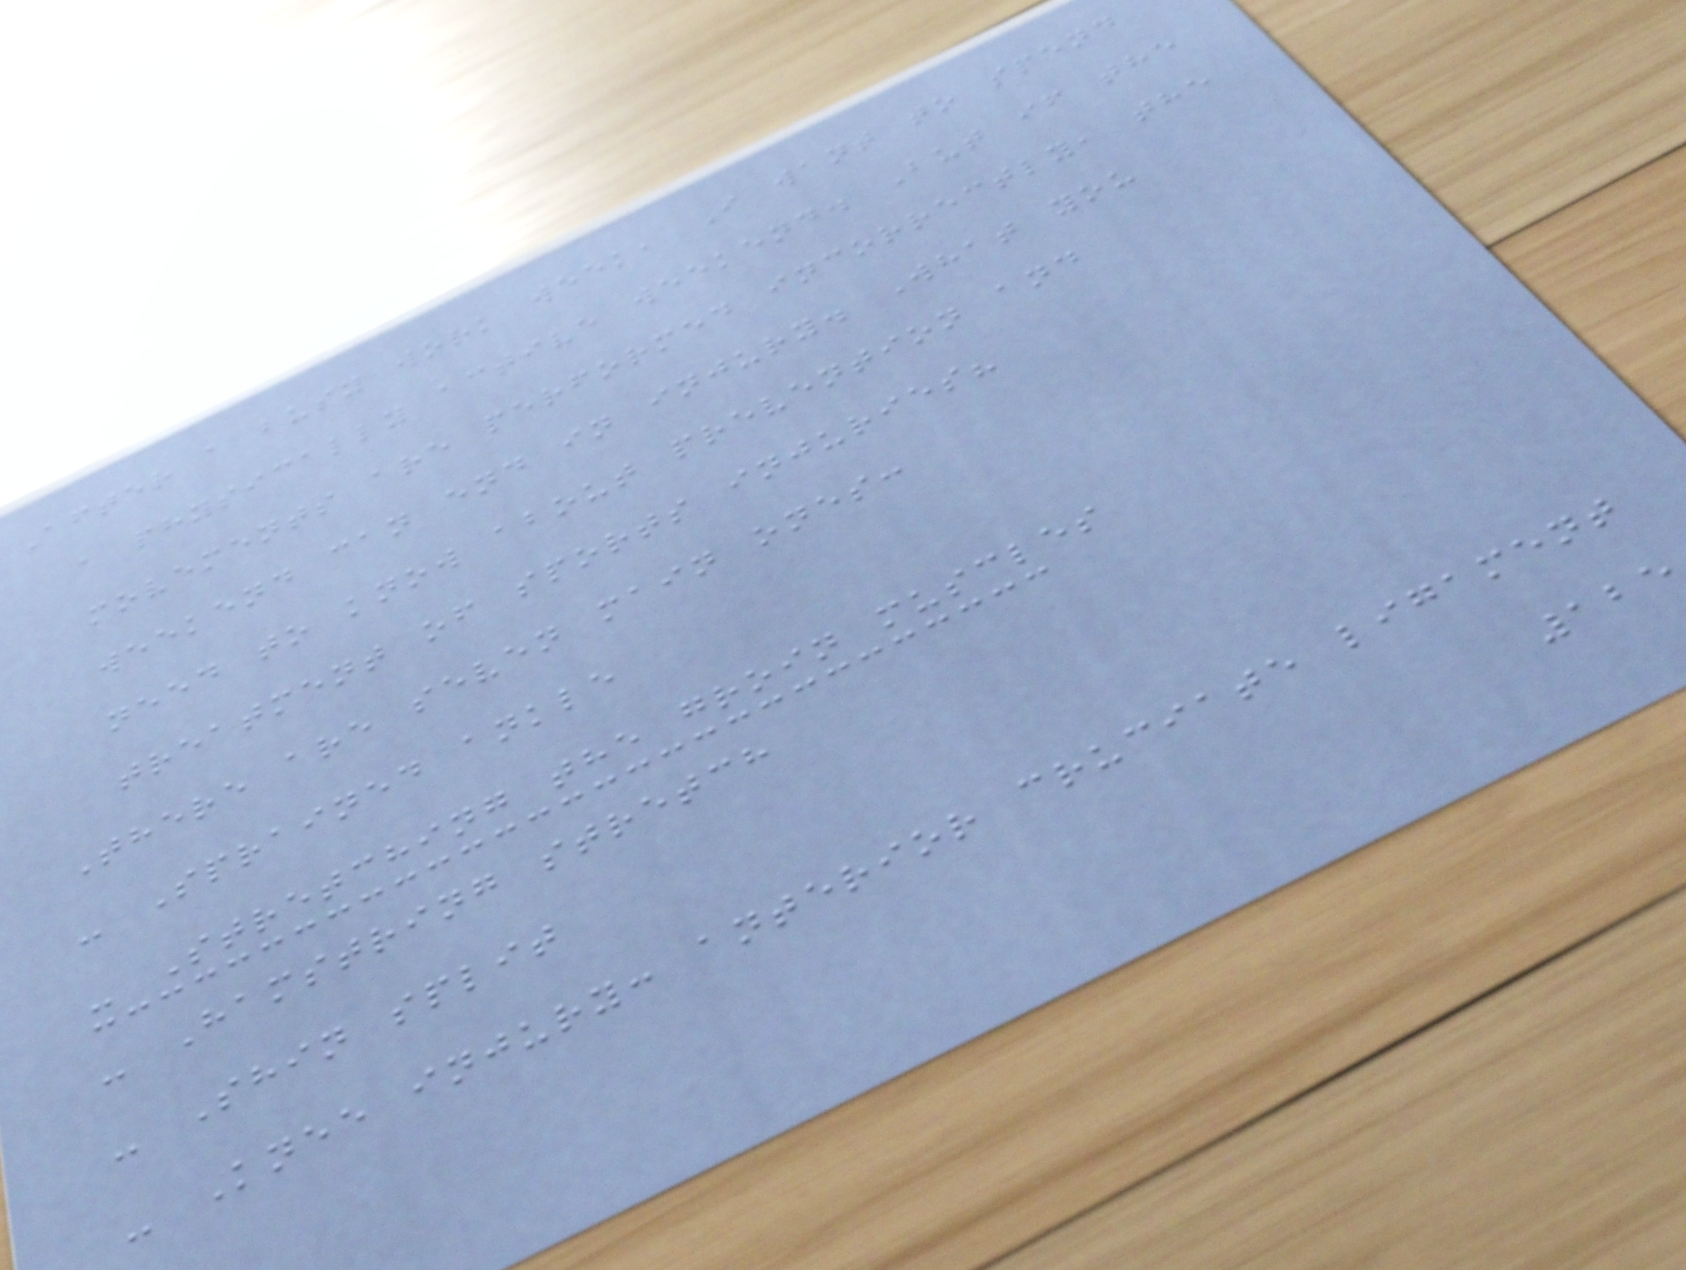After a busy work week, I want to spend
a physically active weekend. But if the
movements are performed incorrectly, the
weekend can end in injury. What you
need to know about prevention and
treatment of sports injuries?
There are seven main ones:
- Sprained ankle
- Stretching the groin muscles
- Hamstring stretch
- Shin split
- Knee injury: anterior cruciate ligament
125
